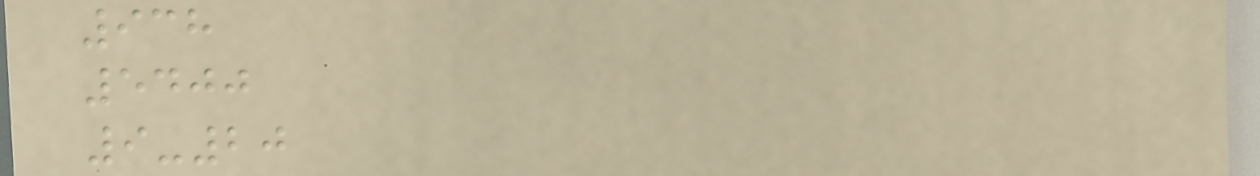938
5400
9-20
